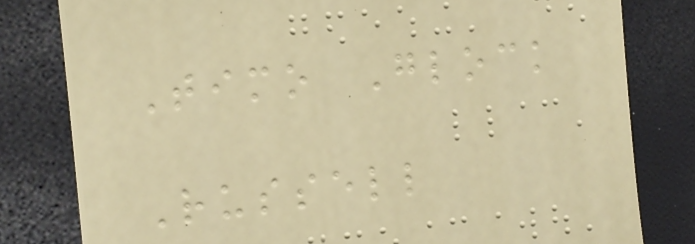Timo Glock
Russell
